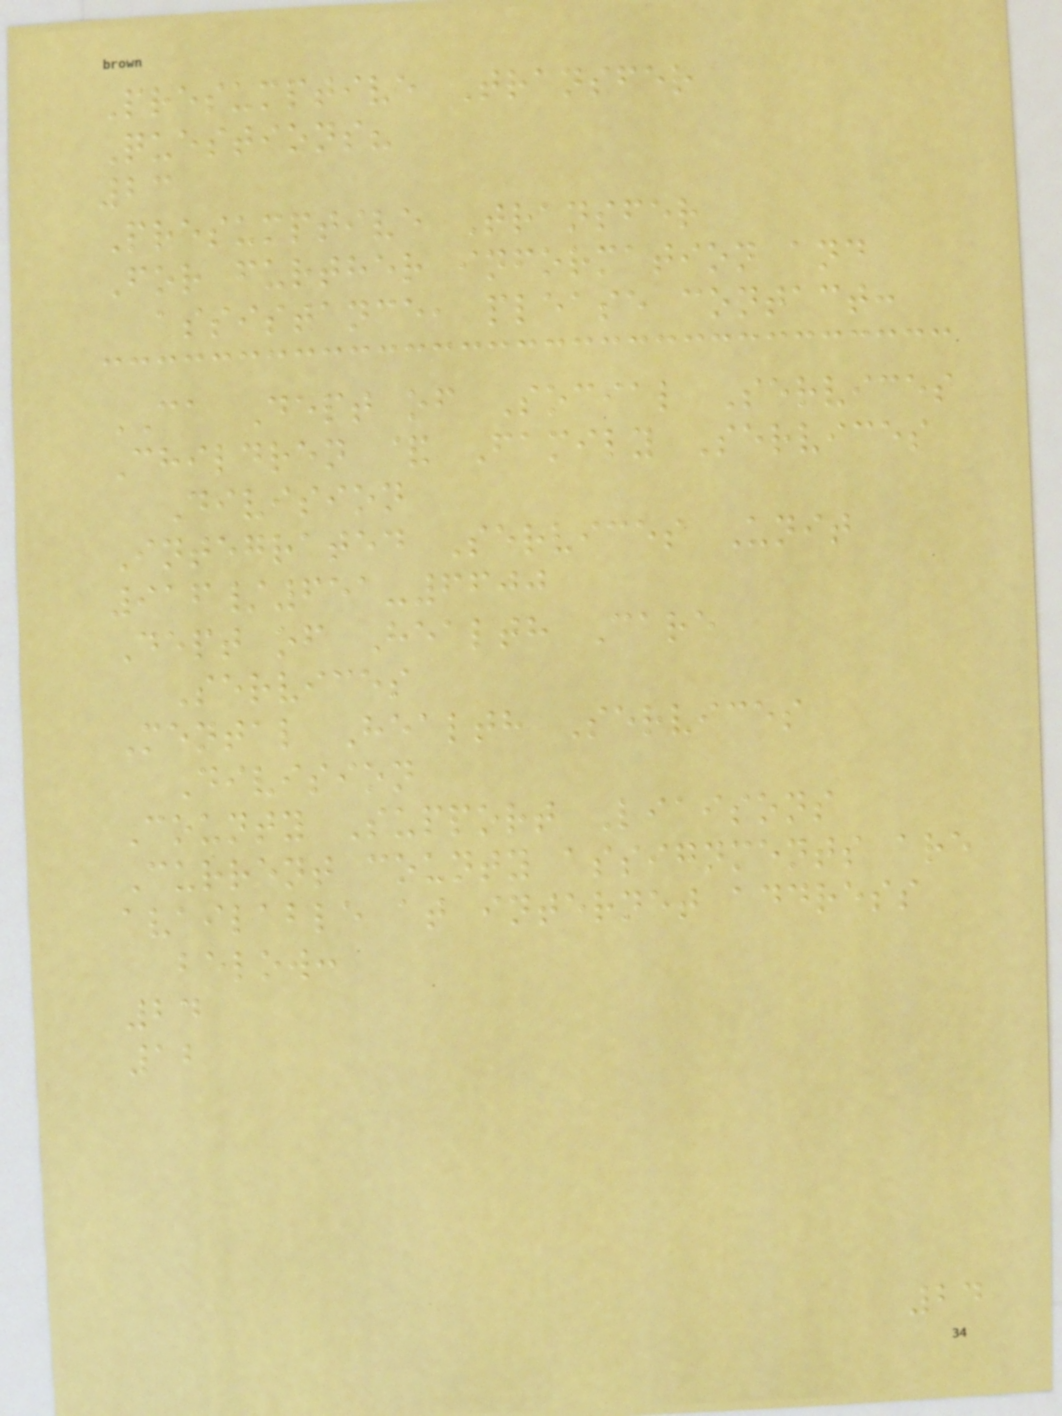Presumptive Transfer
Questions?
23
Presumptive Transfer
For further information and
assistance, please contact:
CA Dept of Social Services
Children & Family Services
Division
Integrated Services Unit
916/651-6600
Dept of Health Care
Services
Mental Health Services
Division
County Support Liaisons
Current county assignments are
available at internet address
below:
24
12
24
